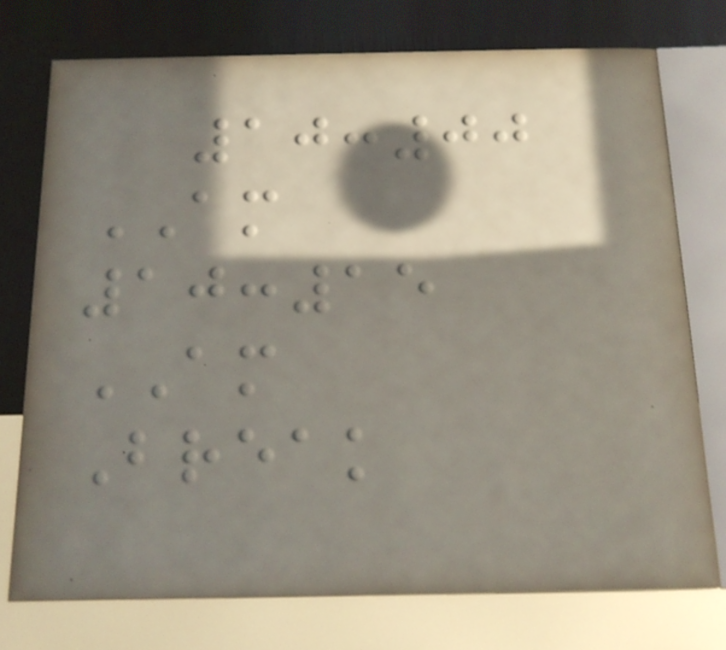10:00
AM
10:15
AM
Break
